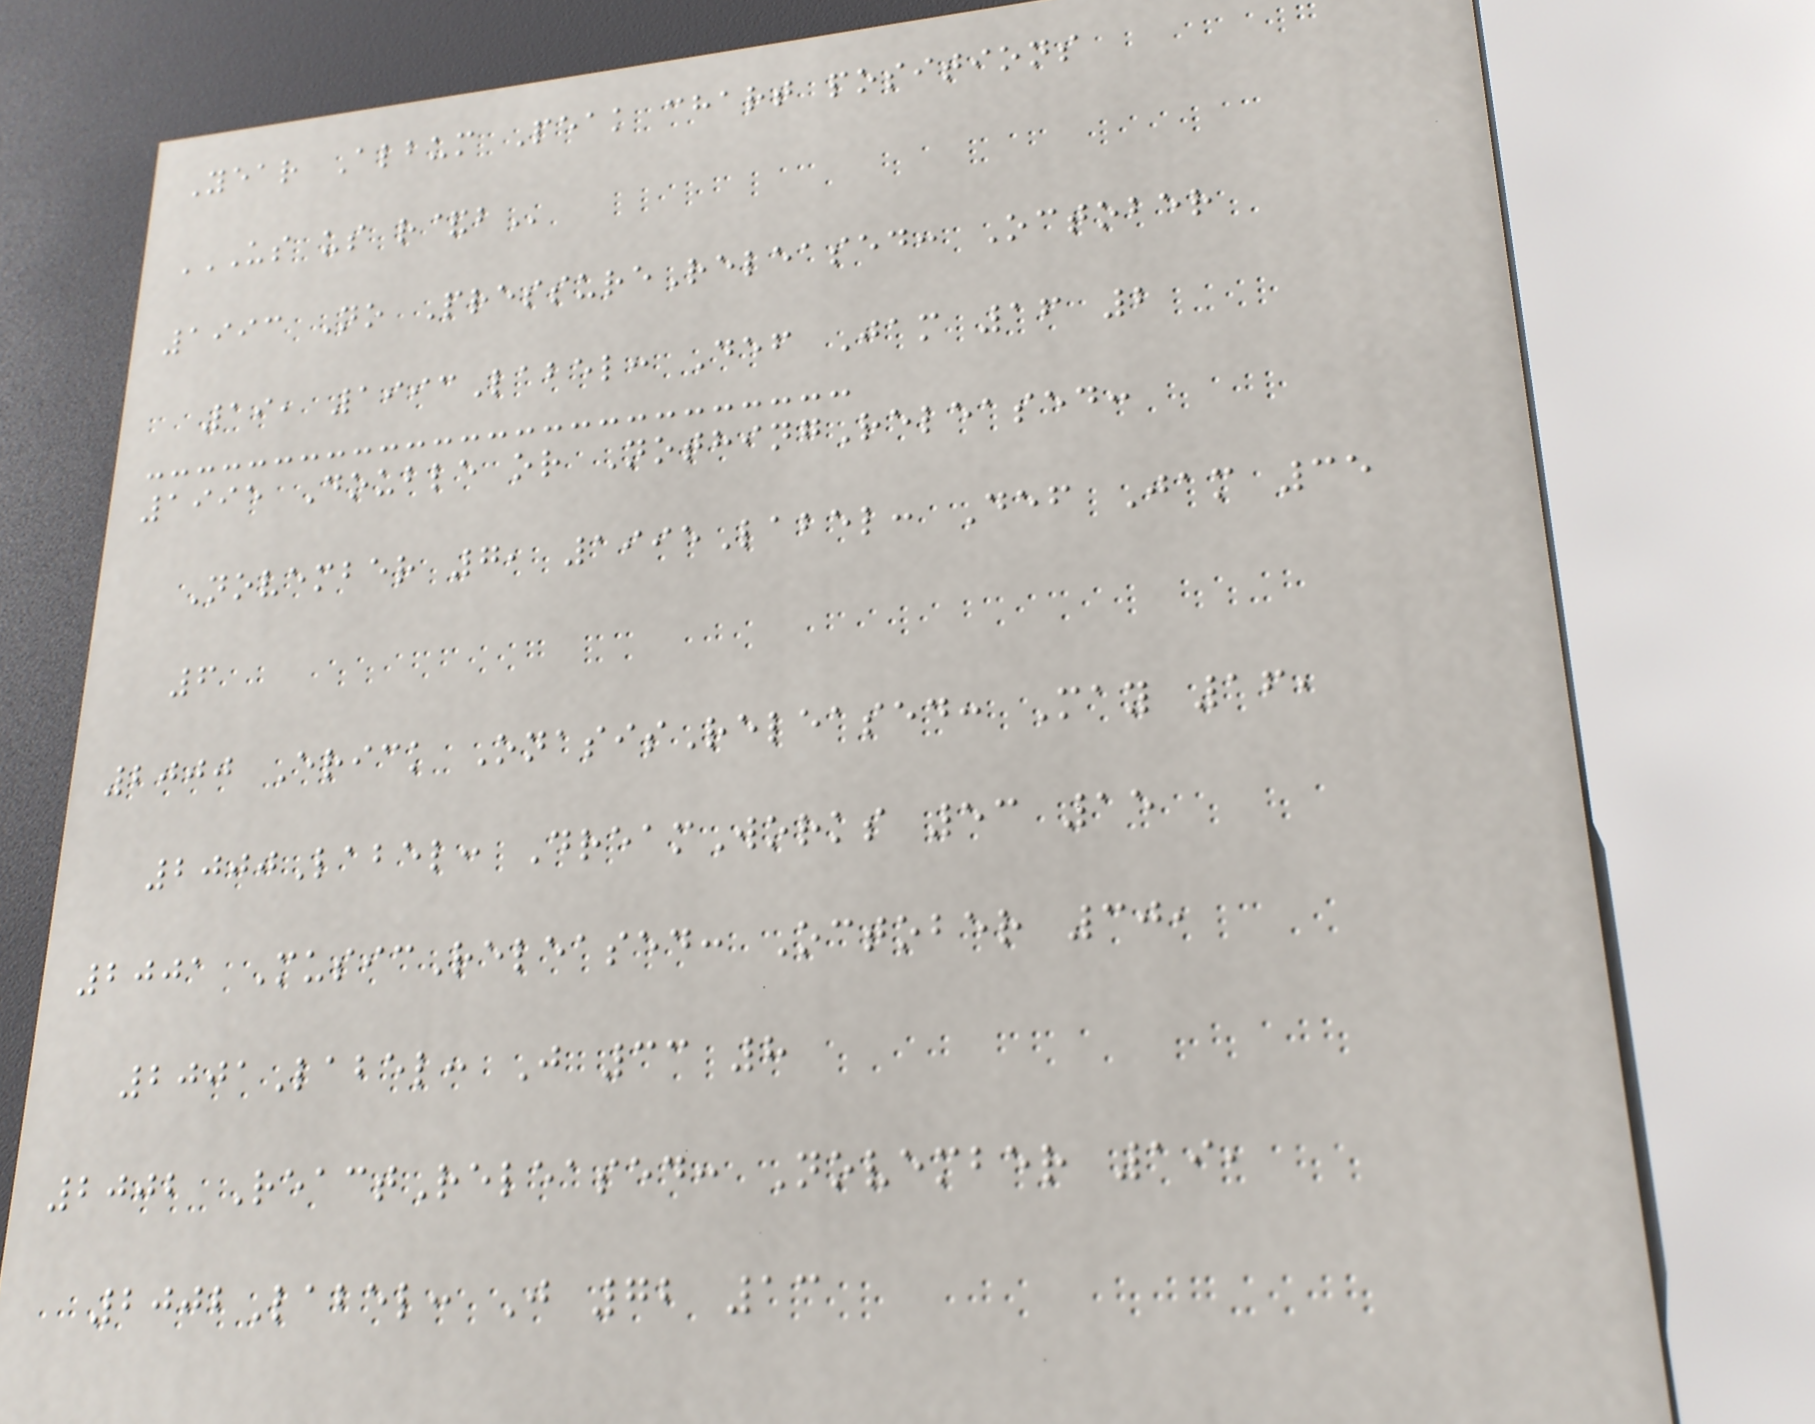Year Album Peak chart positions
US US R&B
1993 No PressureReleased: October
19, 1993Label: Def Jam 16 2
1995 Double or NothingReleased:
November 7, 1995Label: Def Jam 35
6
2000 Erick OnasisReleased: May 16,
2000Label: DreamWorks 53 15
2001 MusicReleased: October 30,
2001Label: J 33 8
2002 ReactReleased: November 19,
2002Label: J 72 13
